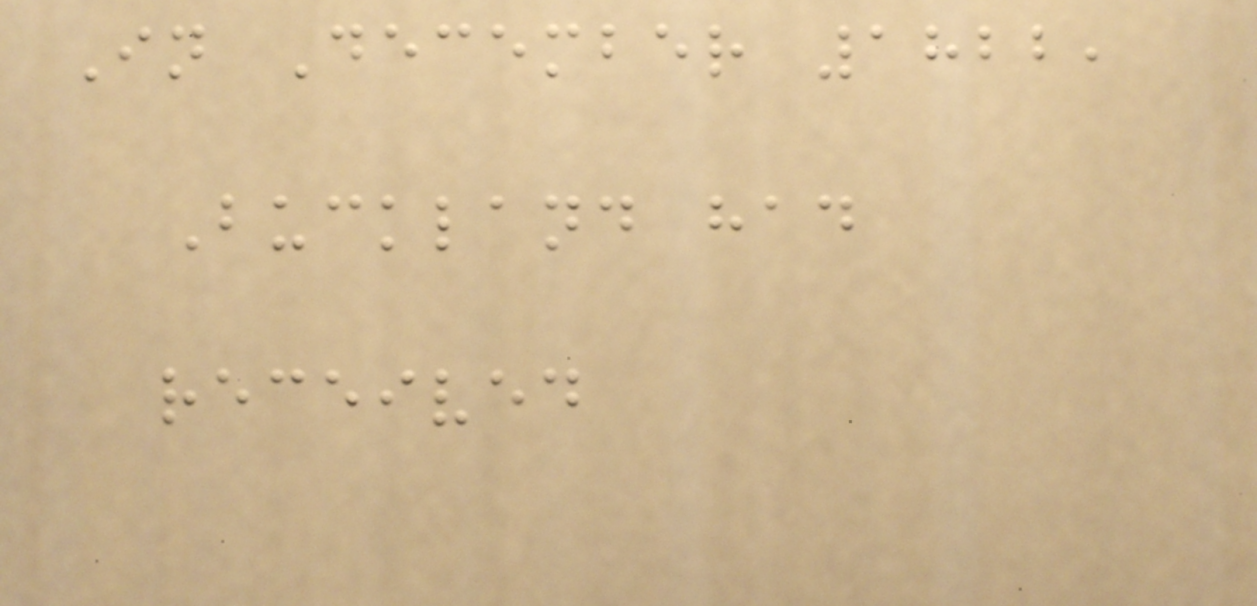In December 1822,
Buckland had
received
